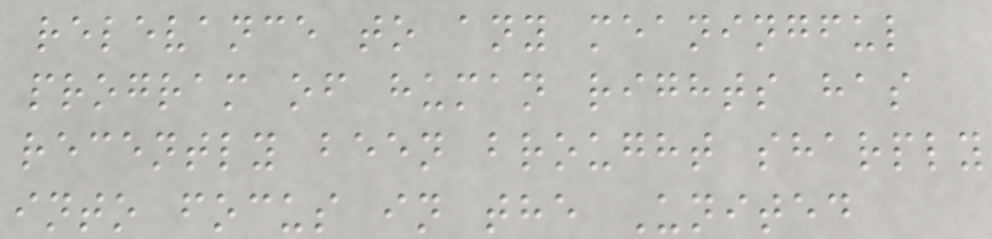relevance to any meaningful
program of human rights has
recently been brought sharply
into focus in the United
